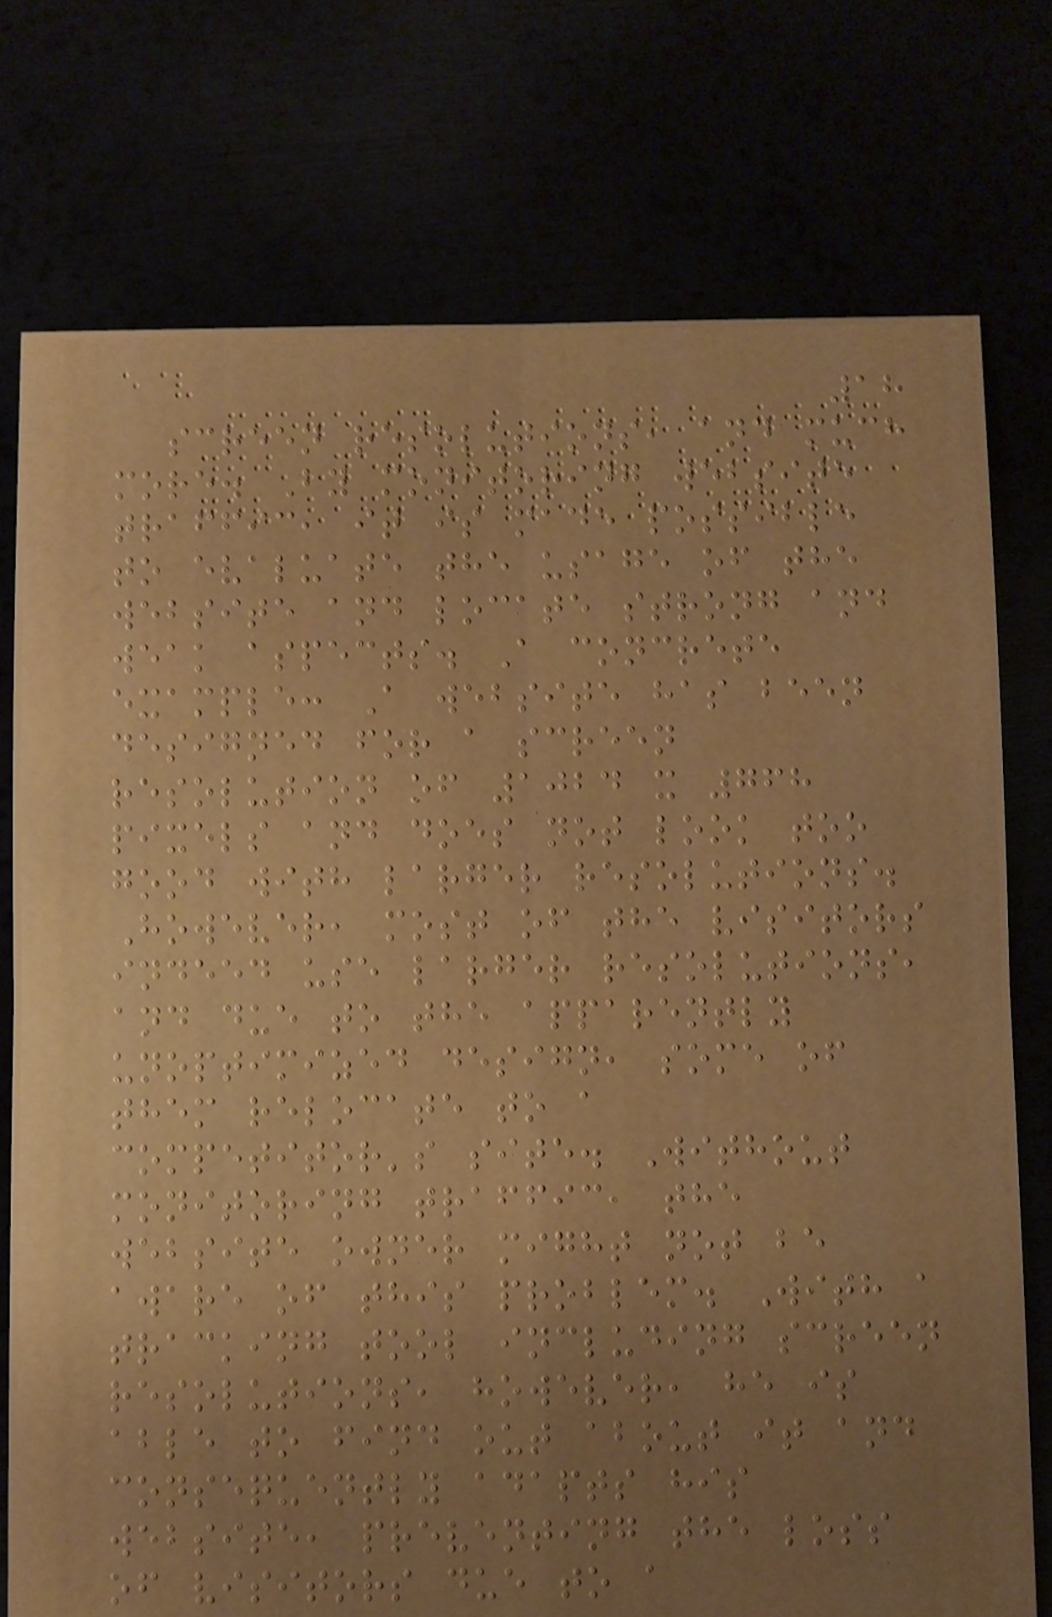18
screen resolutions, and much
more. By monitoring website
traffic, it is made possible
to evaluate the usage of the
website and locate strong and
weak aspects. A concrete
example: A website has been
designed for a screen
resolution of 1024 x 768
pixels and does not look too
good with larger resolutions.
However, most of the visitors
indeed use larger resolutions,
and due to the apparently
unoptimized design, some of
them relocate to a
competitor's site. Without
monitoring traffic, the
website owner might not be
aware of this problem. With a
tracking tool including screen
resolutions, however, he is
able to find out about it and
consequently adapts his
website, preventing the loss
of visitors due to a
